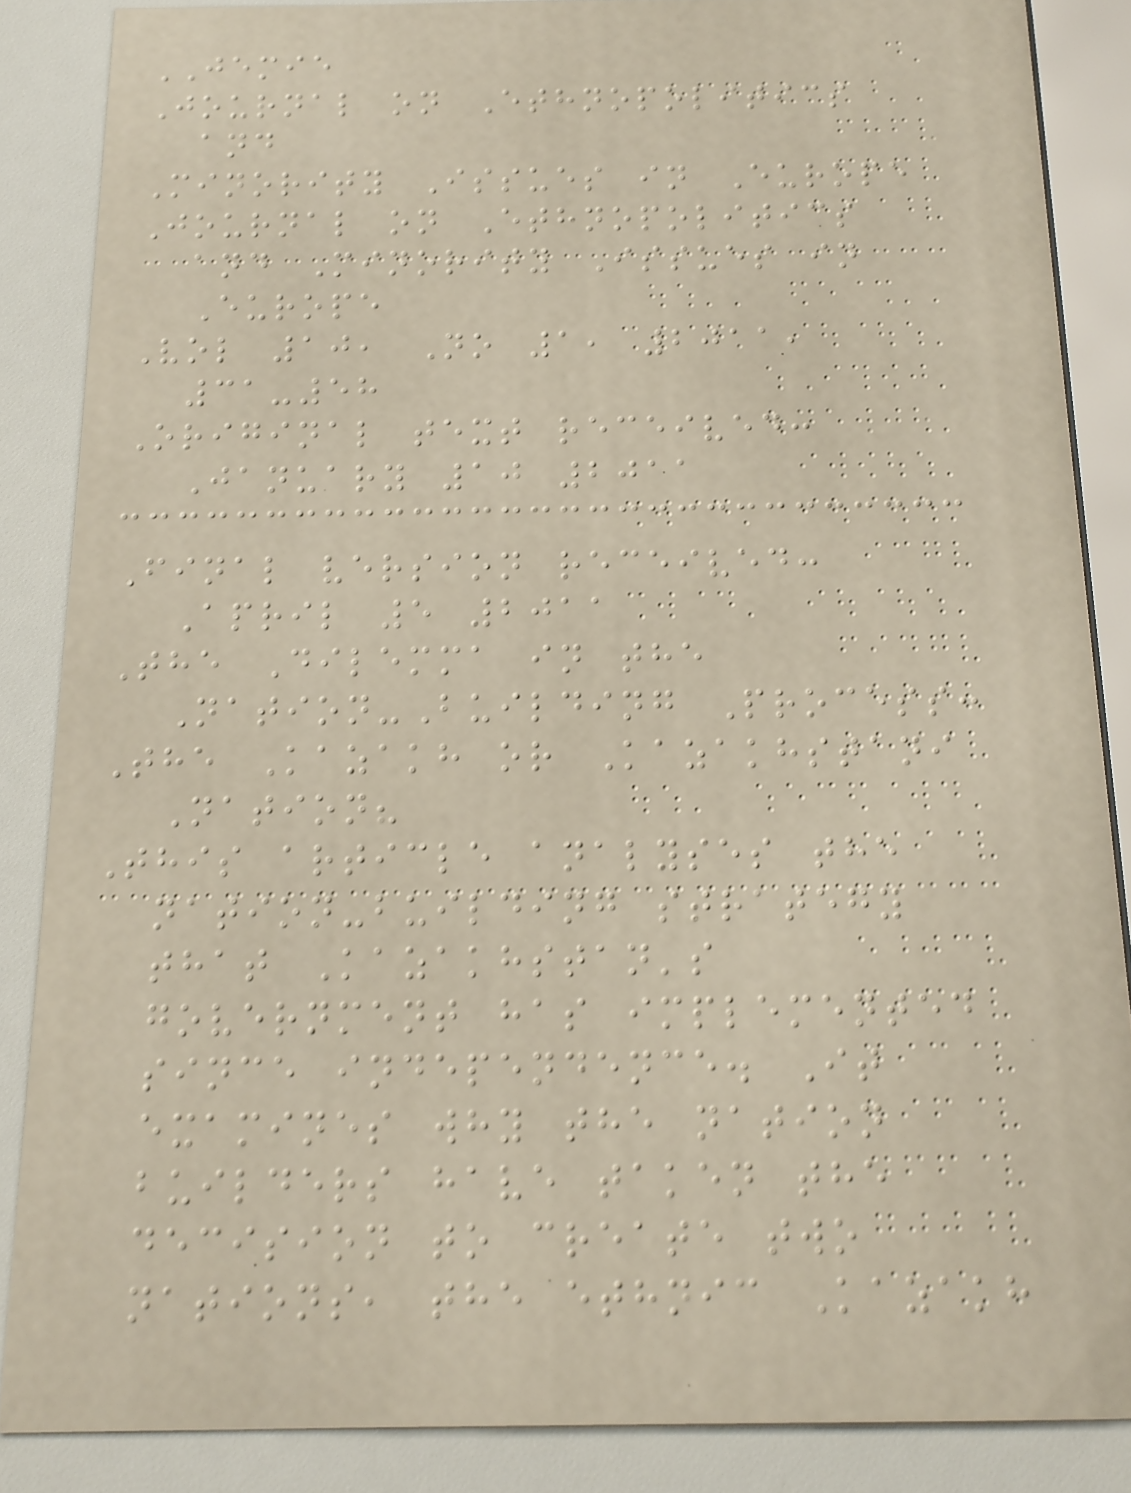JEMIE
Journal on Ethnopolitics
and
Minority Issues in Europe
Journal on Ethnopolitics
and Minority Issues in
Europe
Vol 10, No 1, 2011,
31-58
Original text received:
January 10 2011
Final version received:
April 5 2011
The Dilemma in the
Nation-Building Process:
The Kazakh or Kazakhstani
Nation?
This article analyses the
nation-building strategy
that Kazakhstan's
government has implemented
since independence. It
examines why the nation
builders have taken the
decision to create two
nations, the ethnic Kazakh
